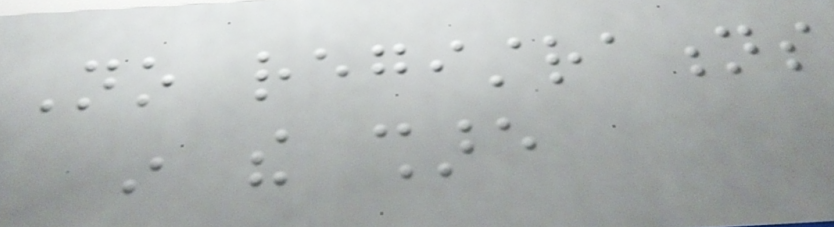No registrations
in the share
